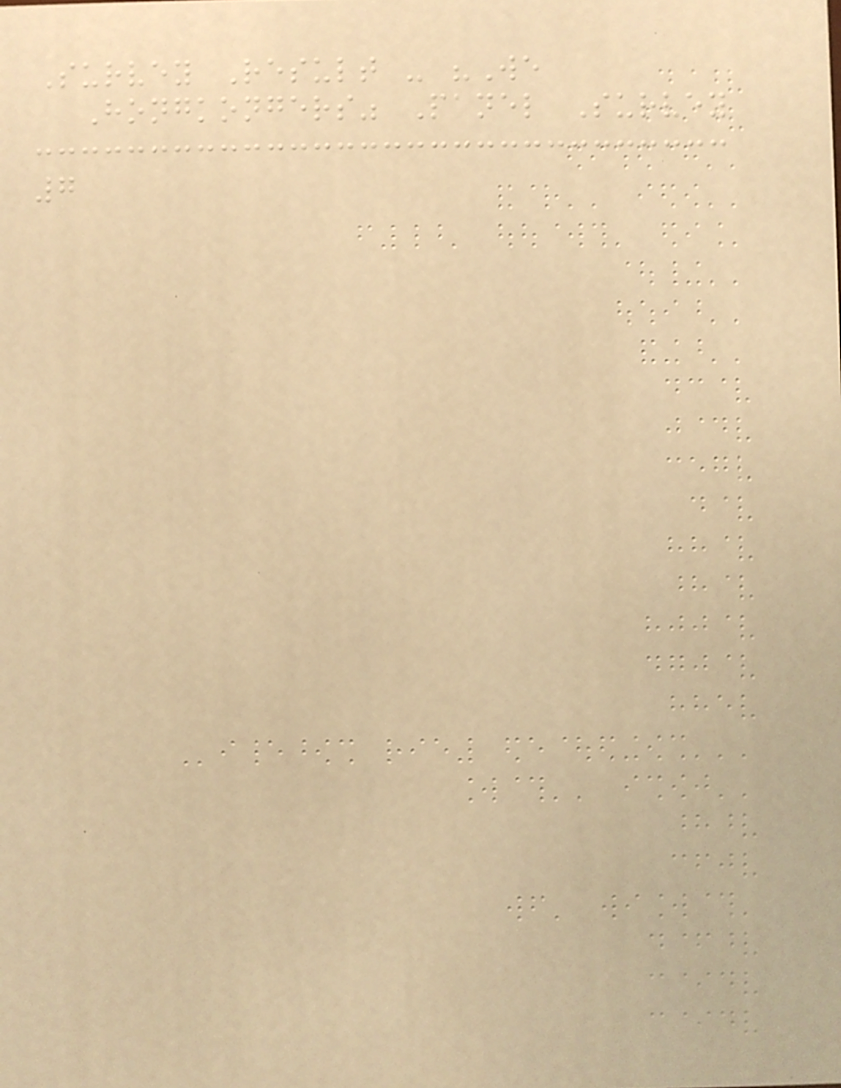Survey Result - "We
Hongkongers" Panel Survey
7
